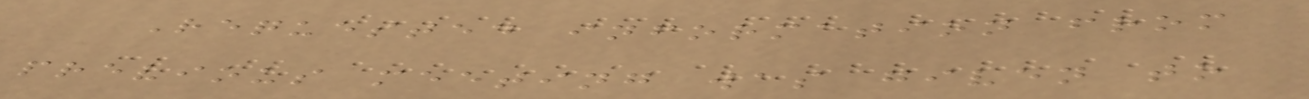Requested information from
previous meeting was given to
